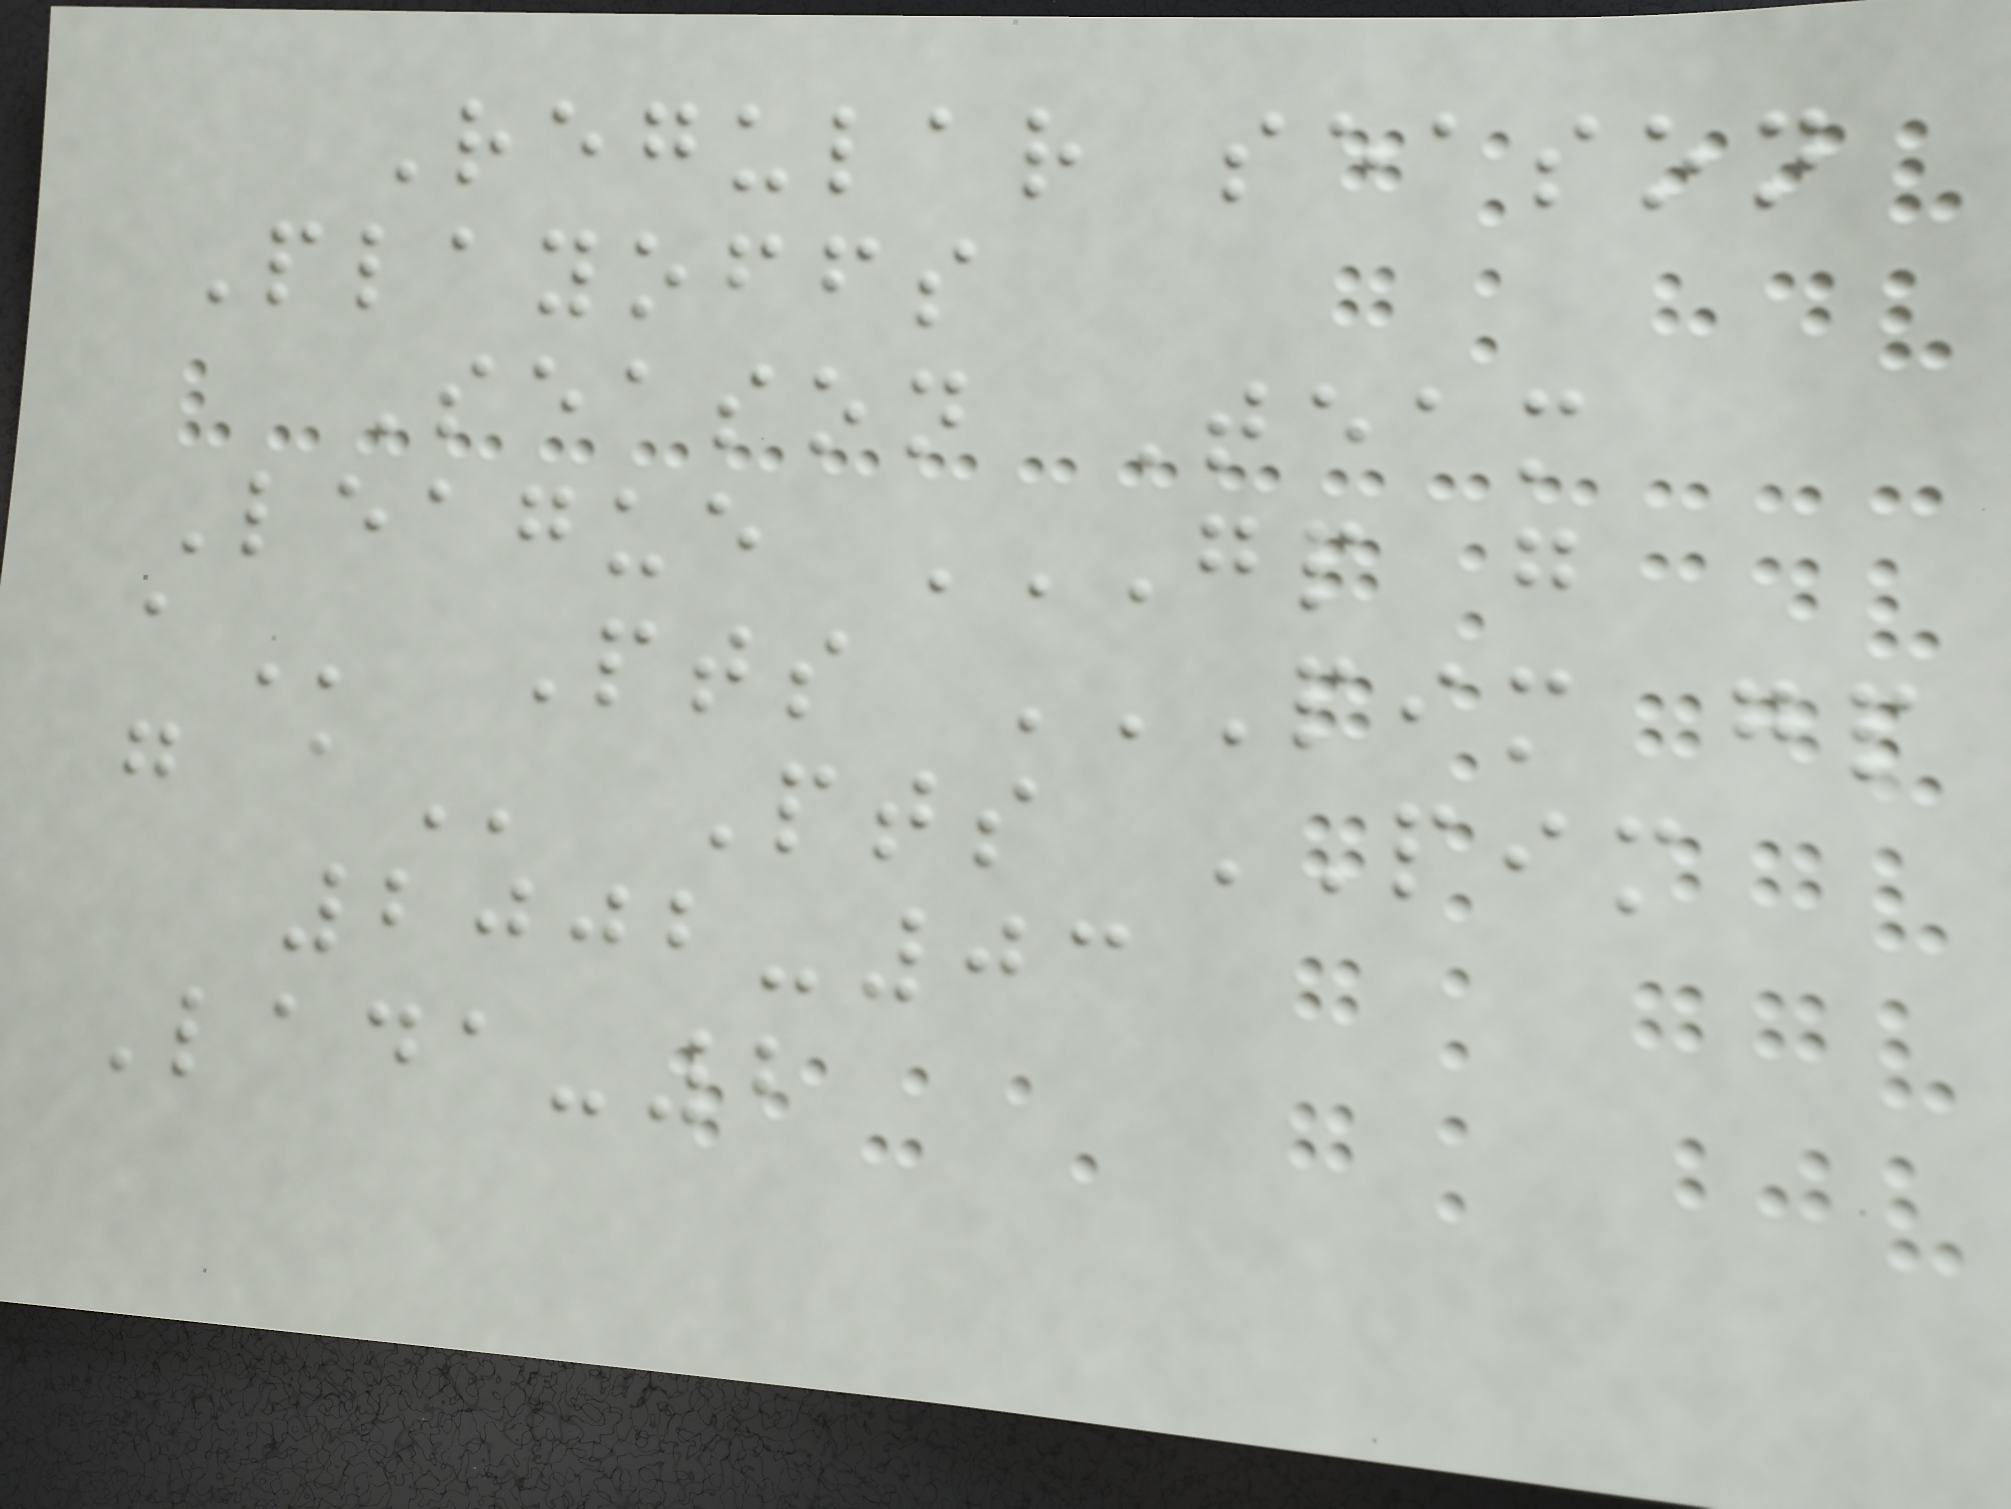Regular season
Playoffs
Season Team
League GP G
A Pts PIM GP
G A Pts PIM
2002-03
Lada-2
